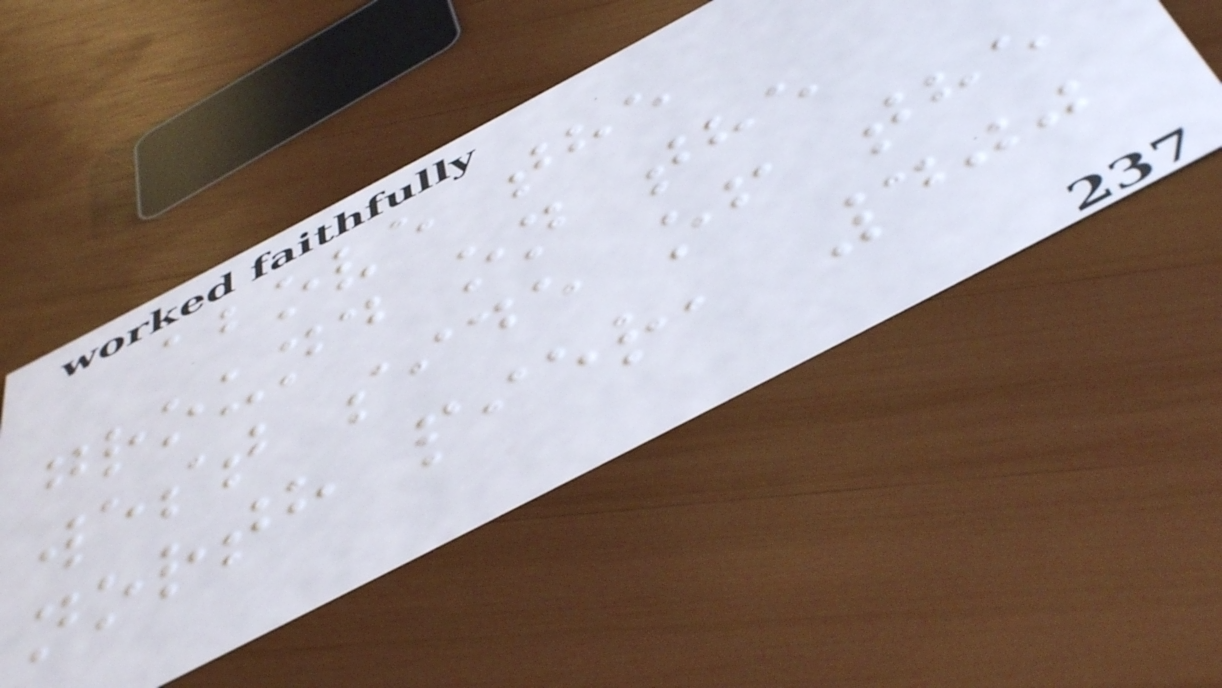above the
ground on the
west side of the
north pier, 400
